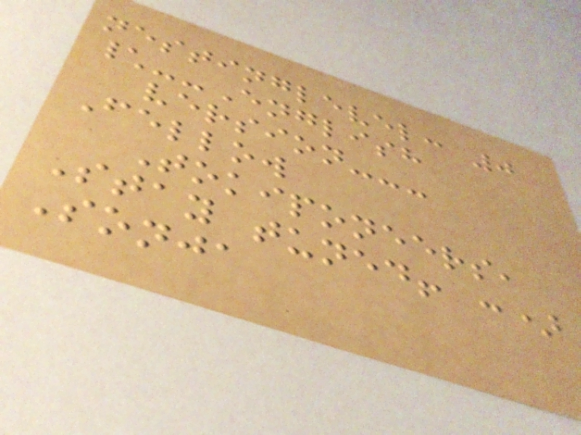nestinglevel: 0
\--English
version---
Fellow
Tokiponeers,
Stay tuned! :)
Sonja
